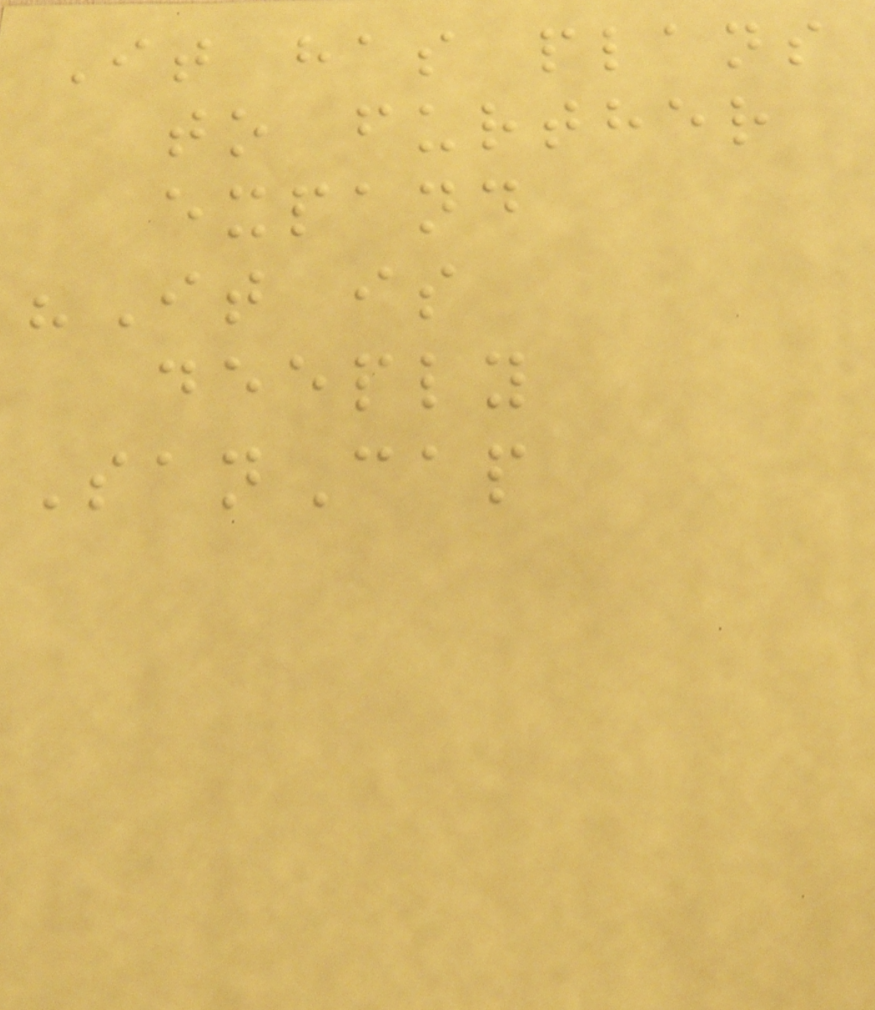It has plans
to further
expand
"It is
deeply
SanCap
